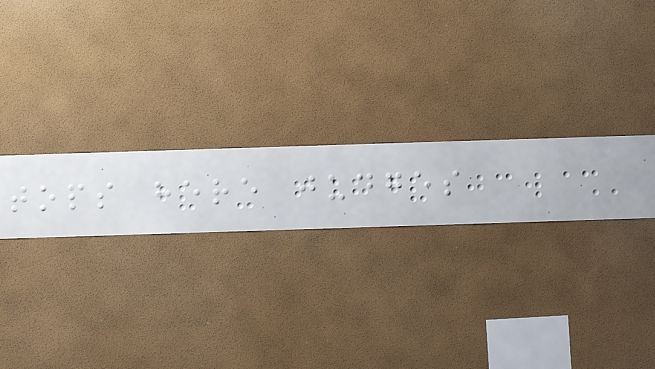tops here judges
